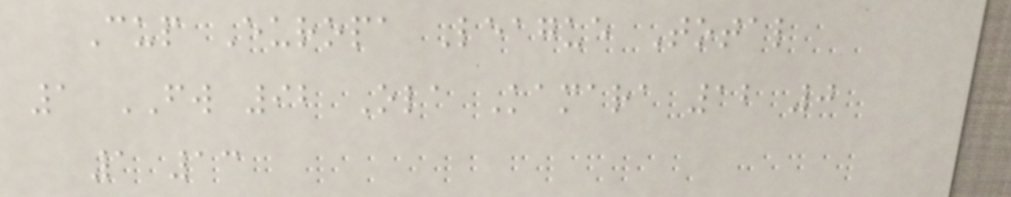Cup Europa League Total
1 FW 92 Ola Kamara 12 0
1 13
